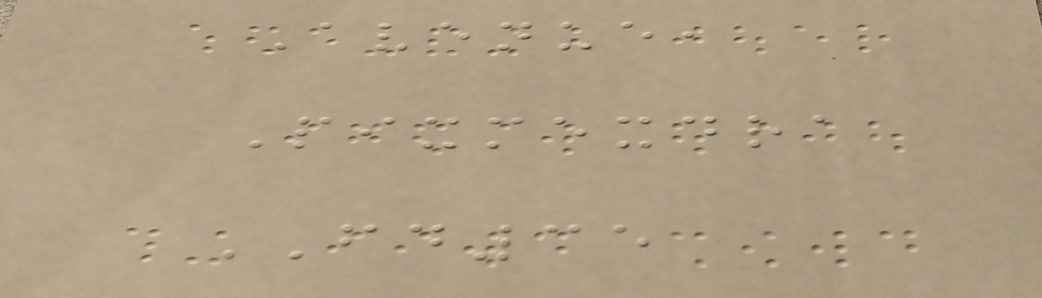Avenue,
Pixmexdra
FD35
